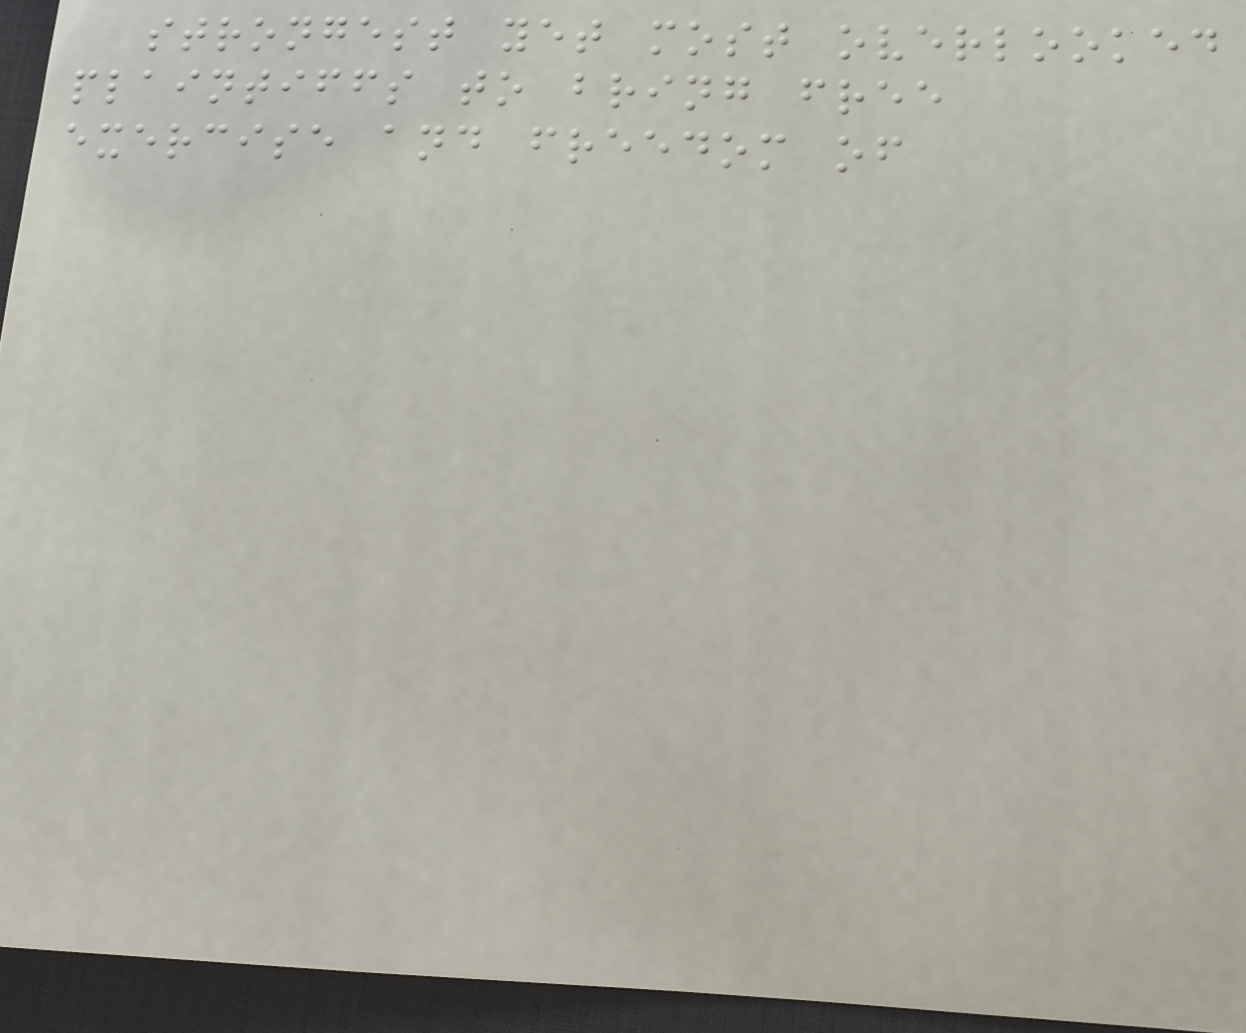strongest yet most overlooked
plaintiffs to bring free
exercise and freedom of
